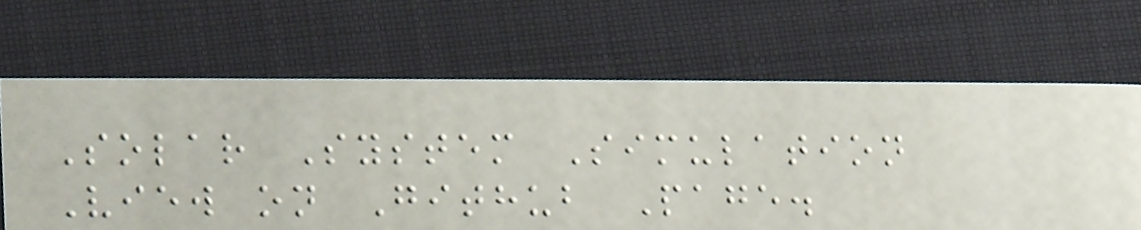Solar System Simulation
View on Github Page.
